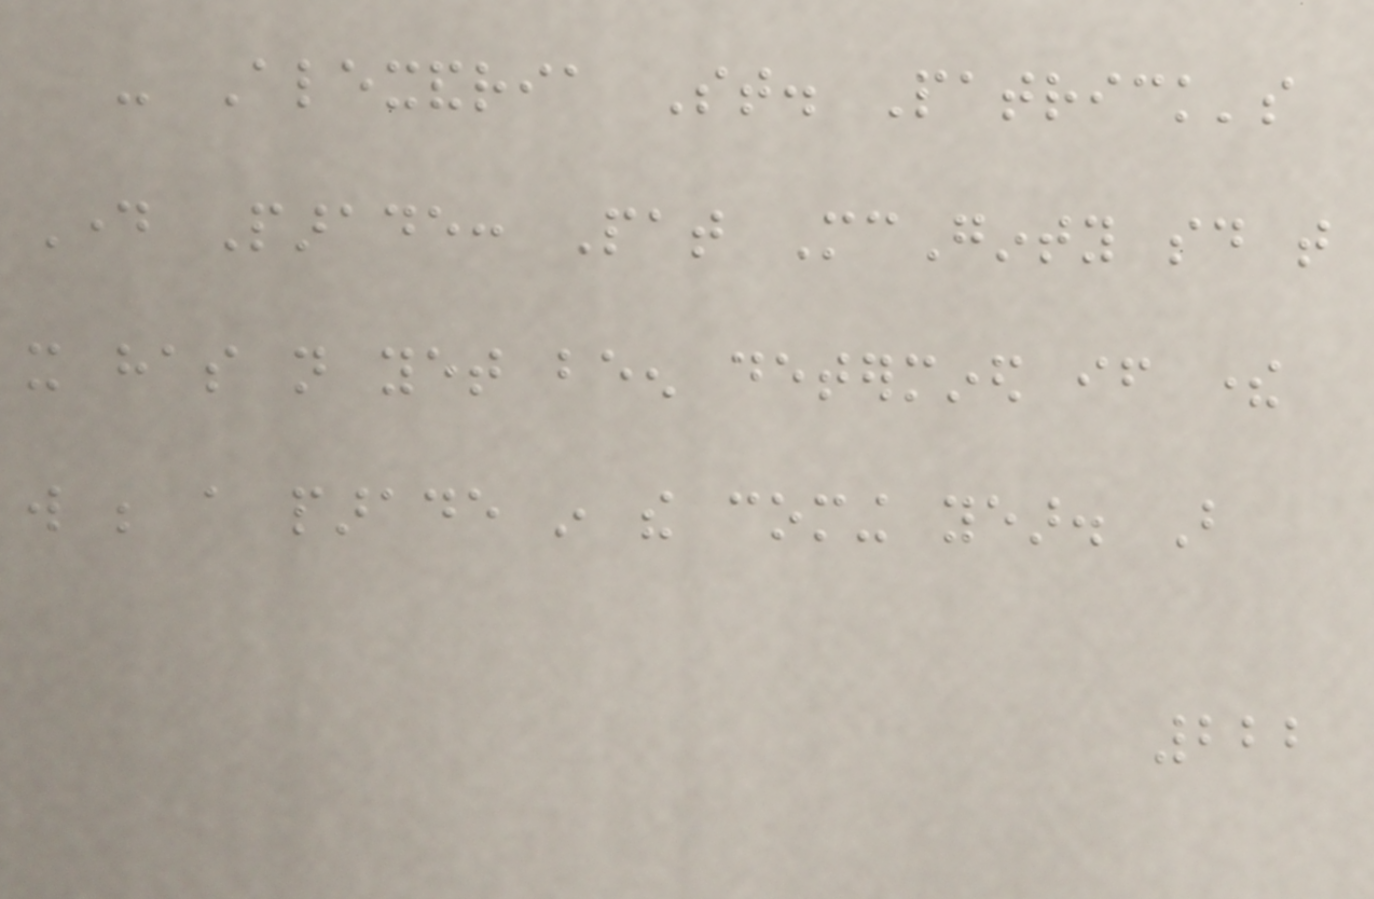- Alexandria St. Patrick's
Day Parade: Pat McGinty said that
it has not yet been determined if there
will be a parade in the coming year. But
222
